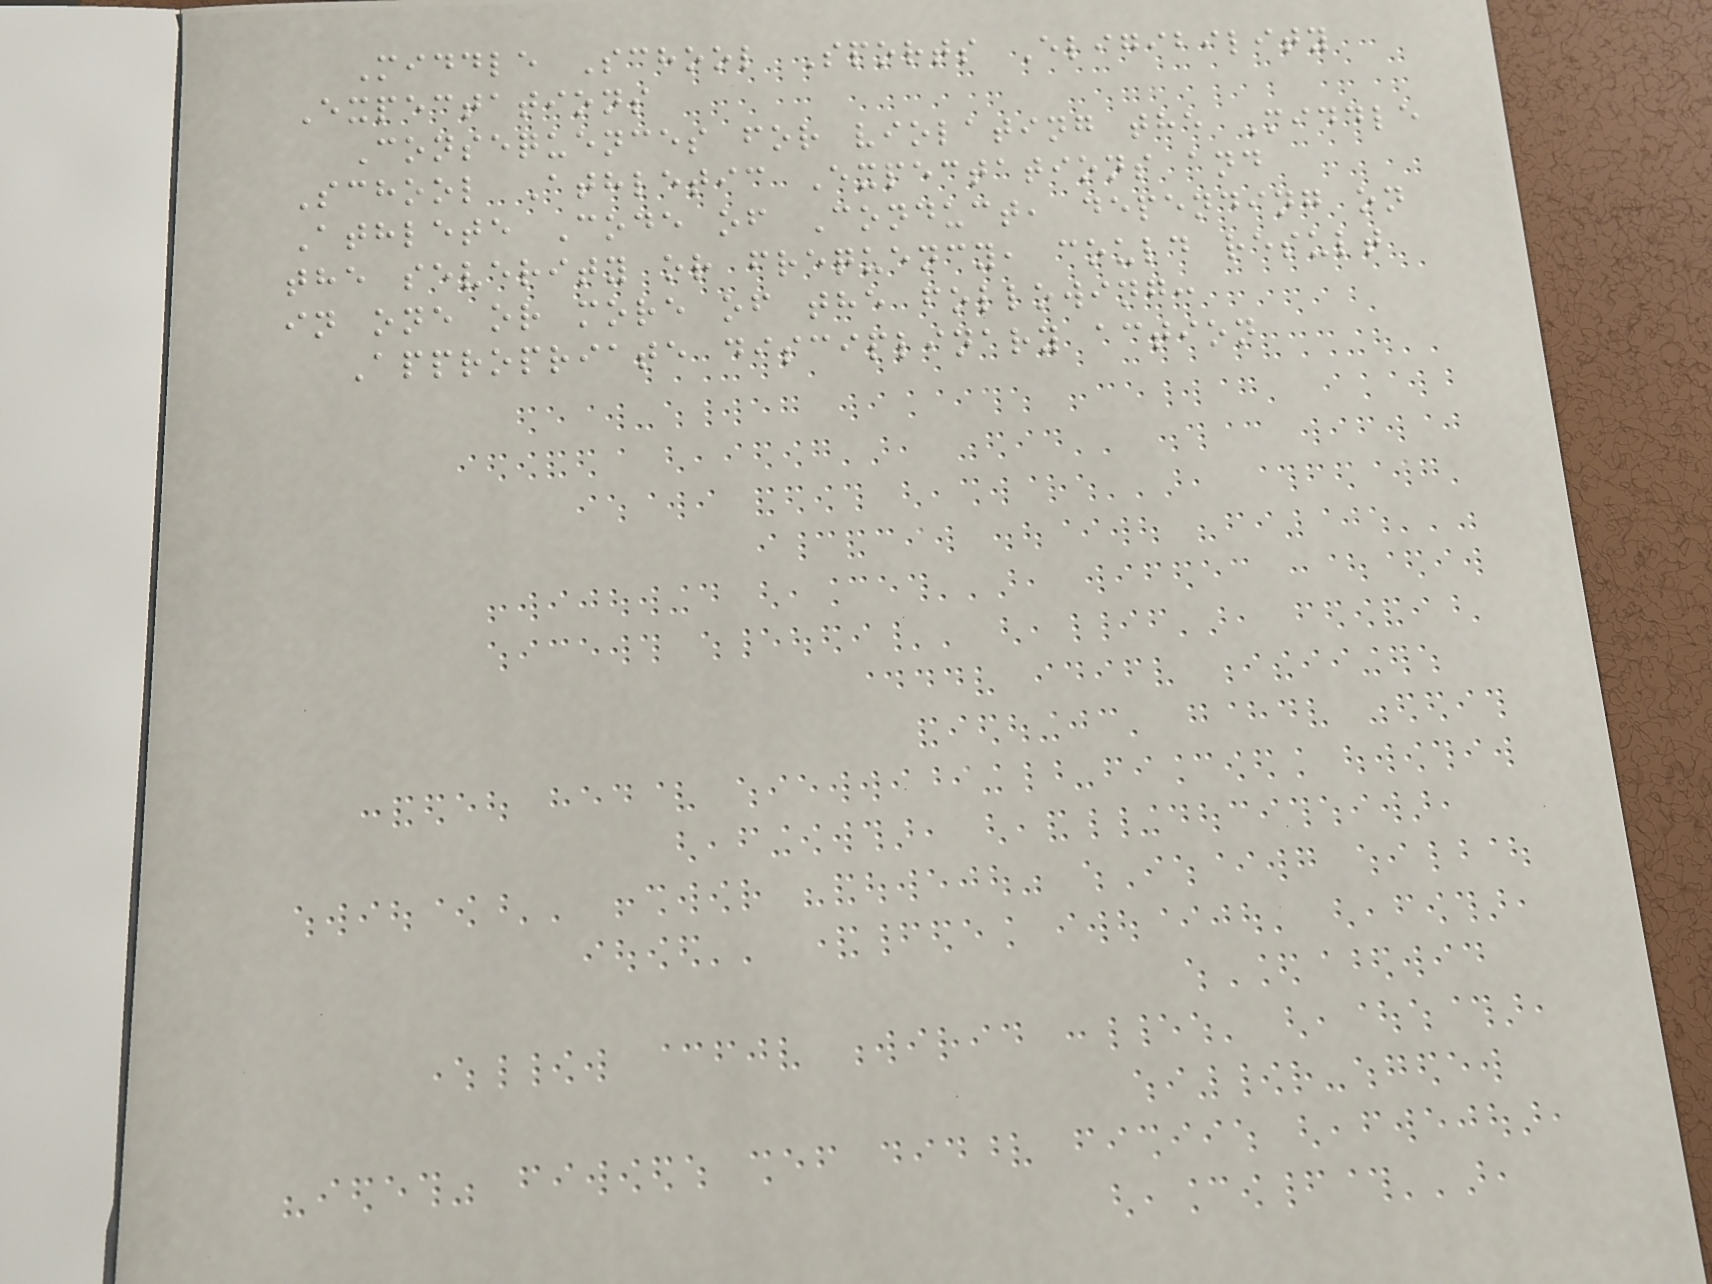Middle School Sports Eligibility
Expectations
Consequences for violating the Middle
School Athletic Expectations and
Athlete Code of Conduct, depending on
the severity or frequency, could result
in one or more of the following:
Appropriate disciplinary action
